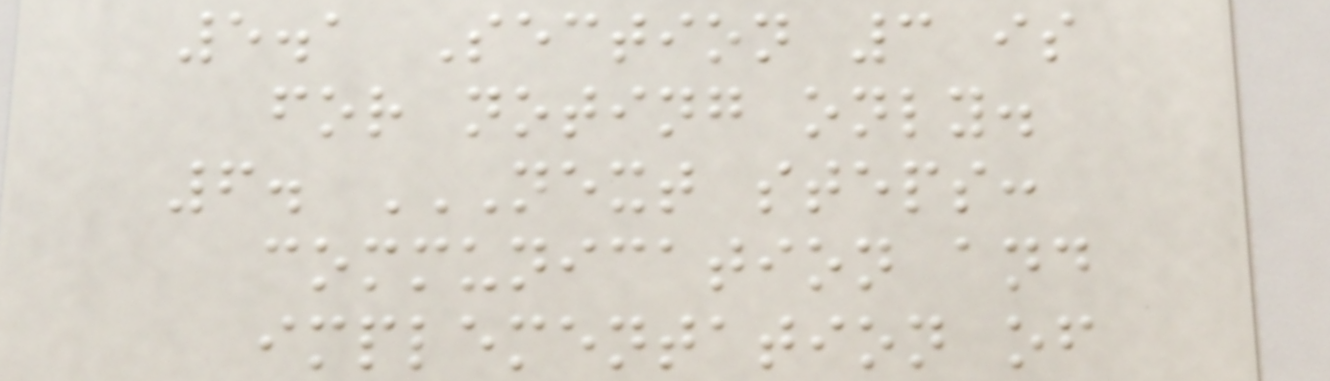5.1 Section 3 is
for noting only.
6. NEXT STEPS:
COMMUNICATION AND
IMPLEMENTATION OF
